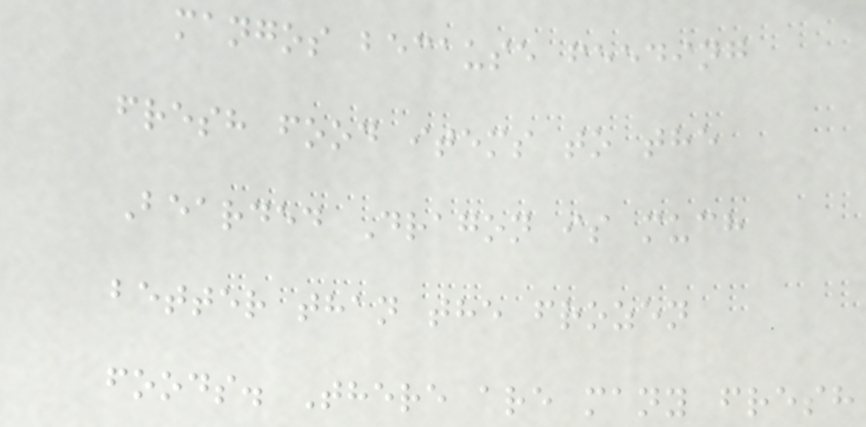mangos because feeding
fresh food items to the
Bearded Dragon is much
better than the frozen
foods. There are many fresh
